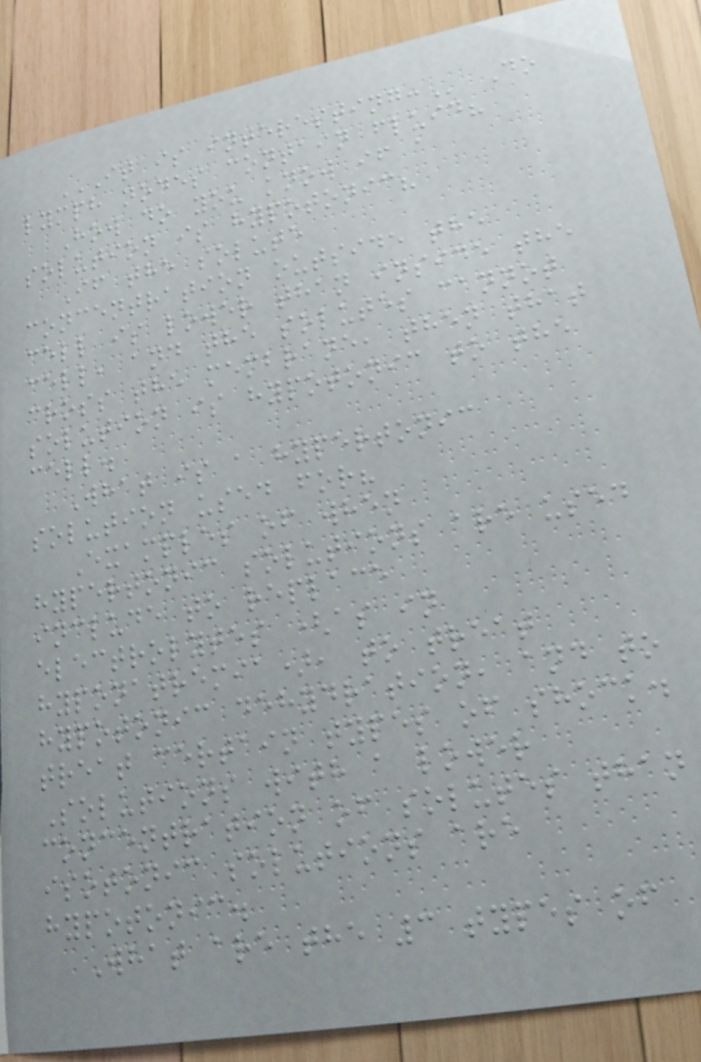IT IS INTERESTING: Do
lymph nodes contain fluid?
How do you know if a
solution is hypotonic?
If the solute
concentration outside the
cell is lower than inside the
cell, and the solutes cannot
cross the membrane, then that
solution is hypotonic to the
cell.
What is a hypertonic
solution used for?
Examples of when
hypertonic solutions are used
include to replace
electrolytes (as in
hyponatremia), to treat
hypotonic dehydration, and to
treat certain types of shock.
Solutions with a lower
concentration of solutes than
isotonic solutions are
hypotonic.
What are the 3 types of
